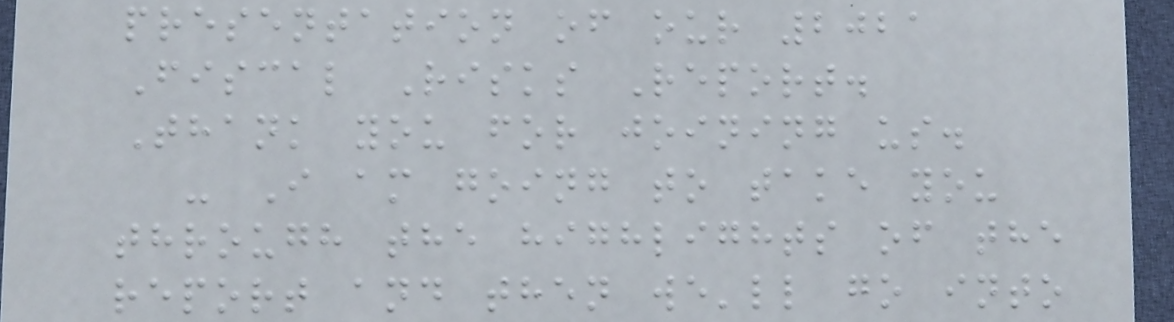presentation of our 2021
Fiscal Risks Report.
Thank you for joining us.
- I am going to take you
through the highlights of the
report and then we'll go into
